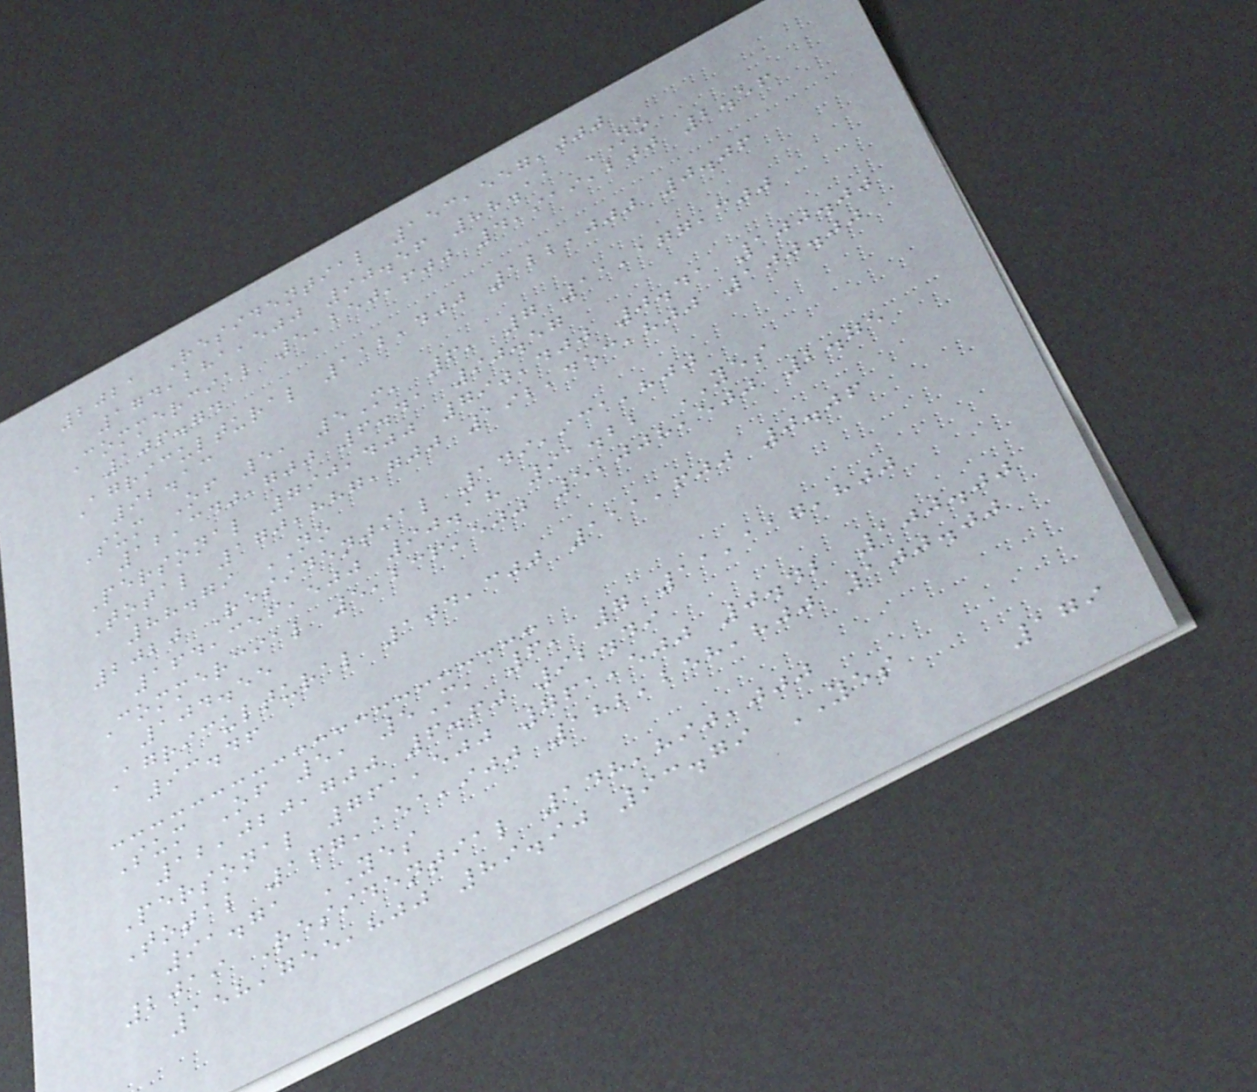2021 Residential 153,557,000
174,281,500 90.56 88.11 NO
Commercial 5,250,600 4,919,200 2.56
106.74
Agricultural 112,400 122,000 0.06
92.13
Sum Of 5, 5M, 6, 7 11,177,300
12,340,700 6.41 90.57
Personal 790,400 790,400 0.41 100.00
Total 170,887,700 192,453,800 100.00
88.79 NO
2020 Residential 149,931,800
164,356,500 90.18 91.22 YES
Commercial 5,236,500 5,008,500 2.75
104.55
Agricultural 104,300 111,600 0.06
93.46
Sum Of 5, 5M, 6, 7 11,117,800
12,020,700 6.60 92.49
Personal 761,500 761,500 0.42 100.00
Total 167,151,900 182,258,800 100.00
91.71 YES
2019 Residential 148,890,000
158,755,800 89.90 93.79 YES
179
